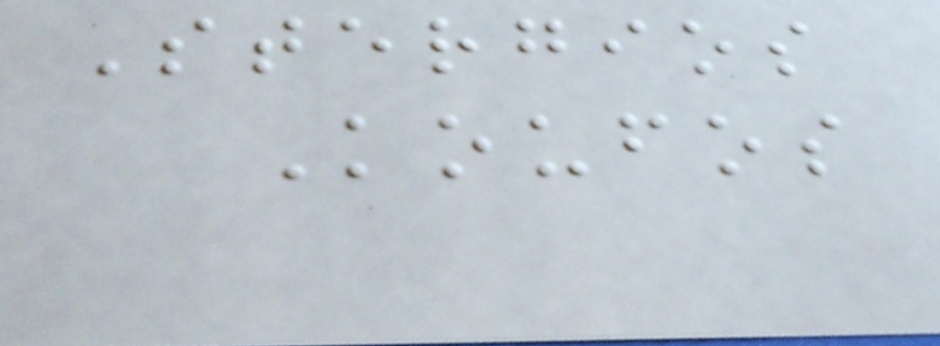Stergios
Koufos
